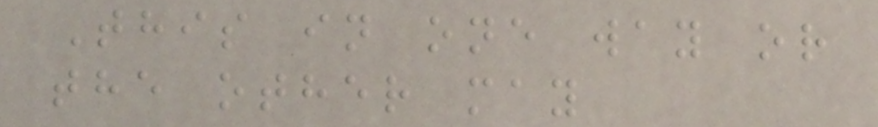This in one way or
the other may
